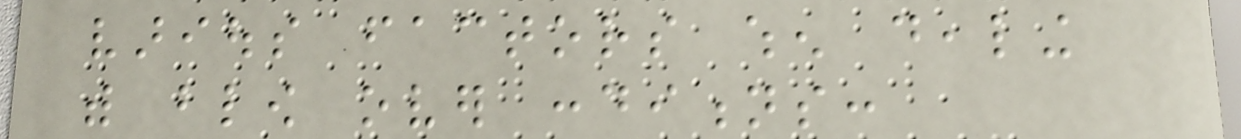various factors when dealing
with blow over conditions:
